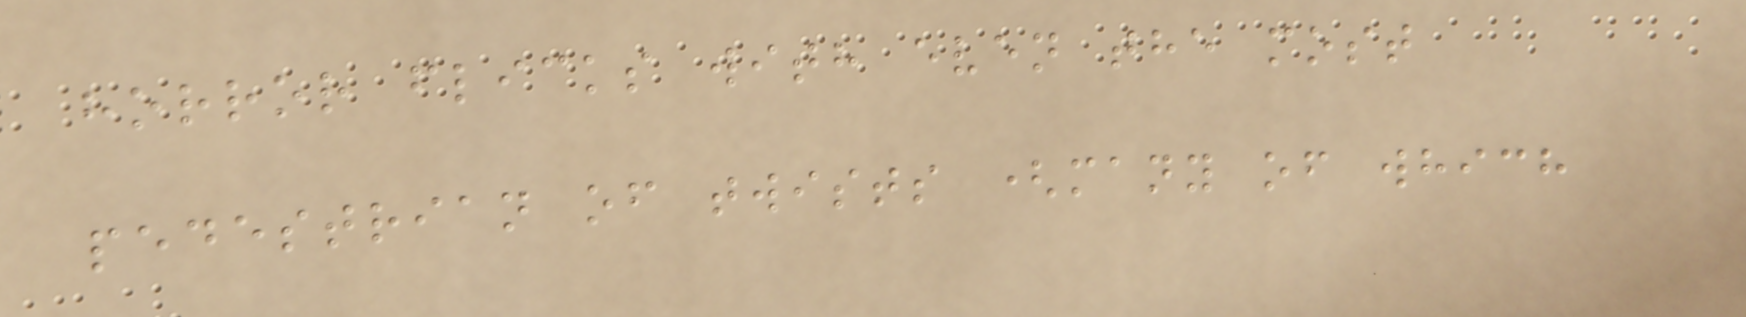horror flicks with even the most
pedestrian of twists (many of which
